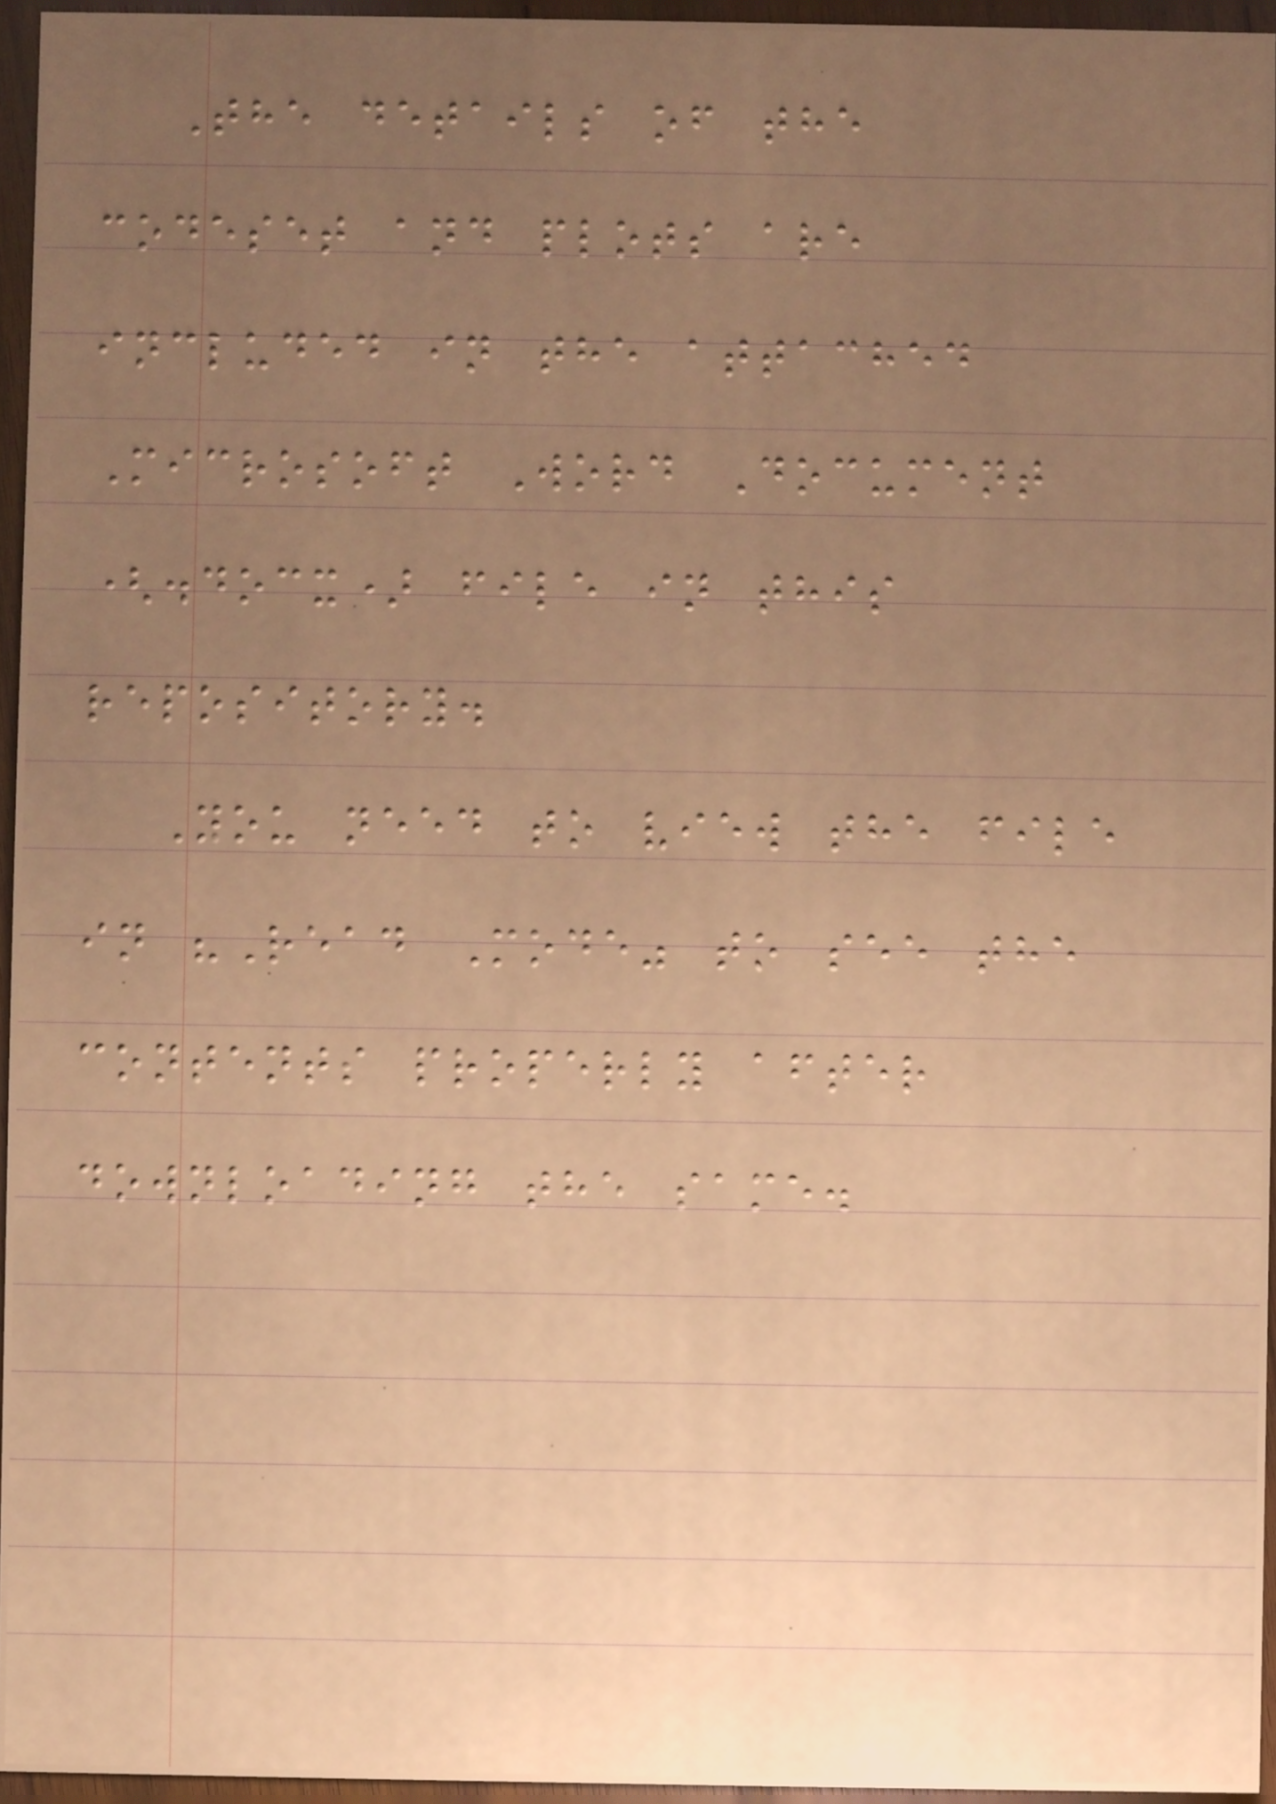The details of the
codeset and plots are
included in the attached
Microsoft Word Document
(.docx) file in this
repository.
You need to view the file
in "Read Mode" to see the
contents properly after
downloading the same.
